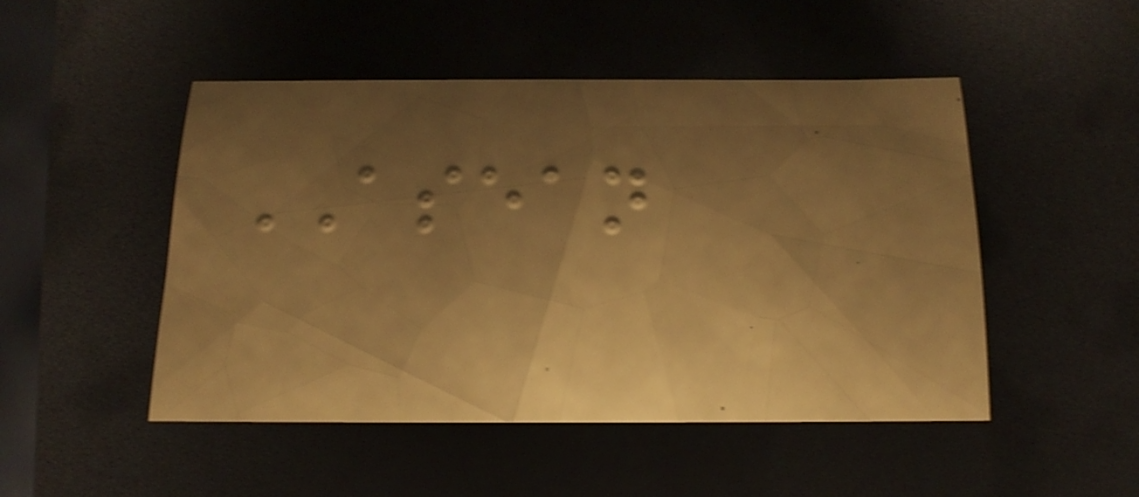ASEAN
